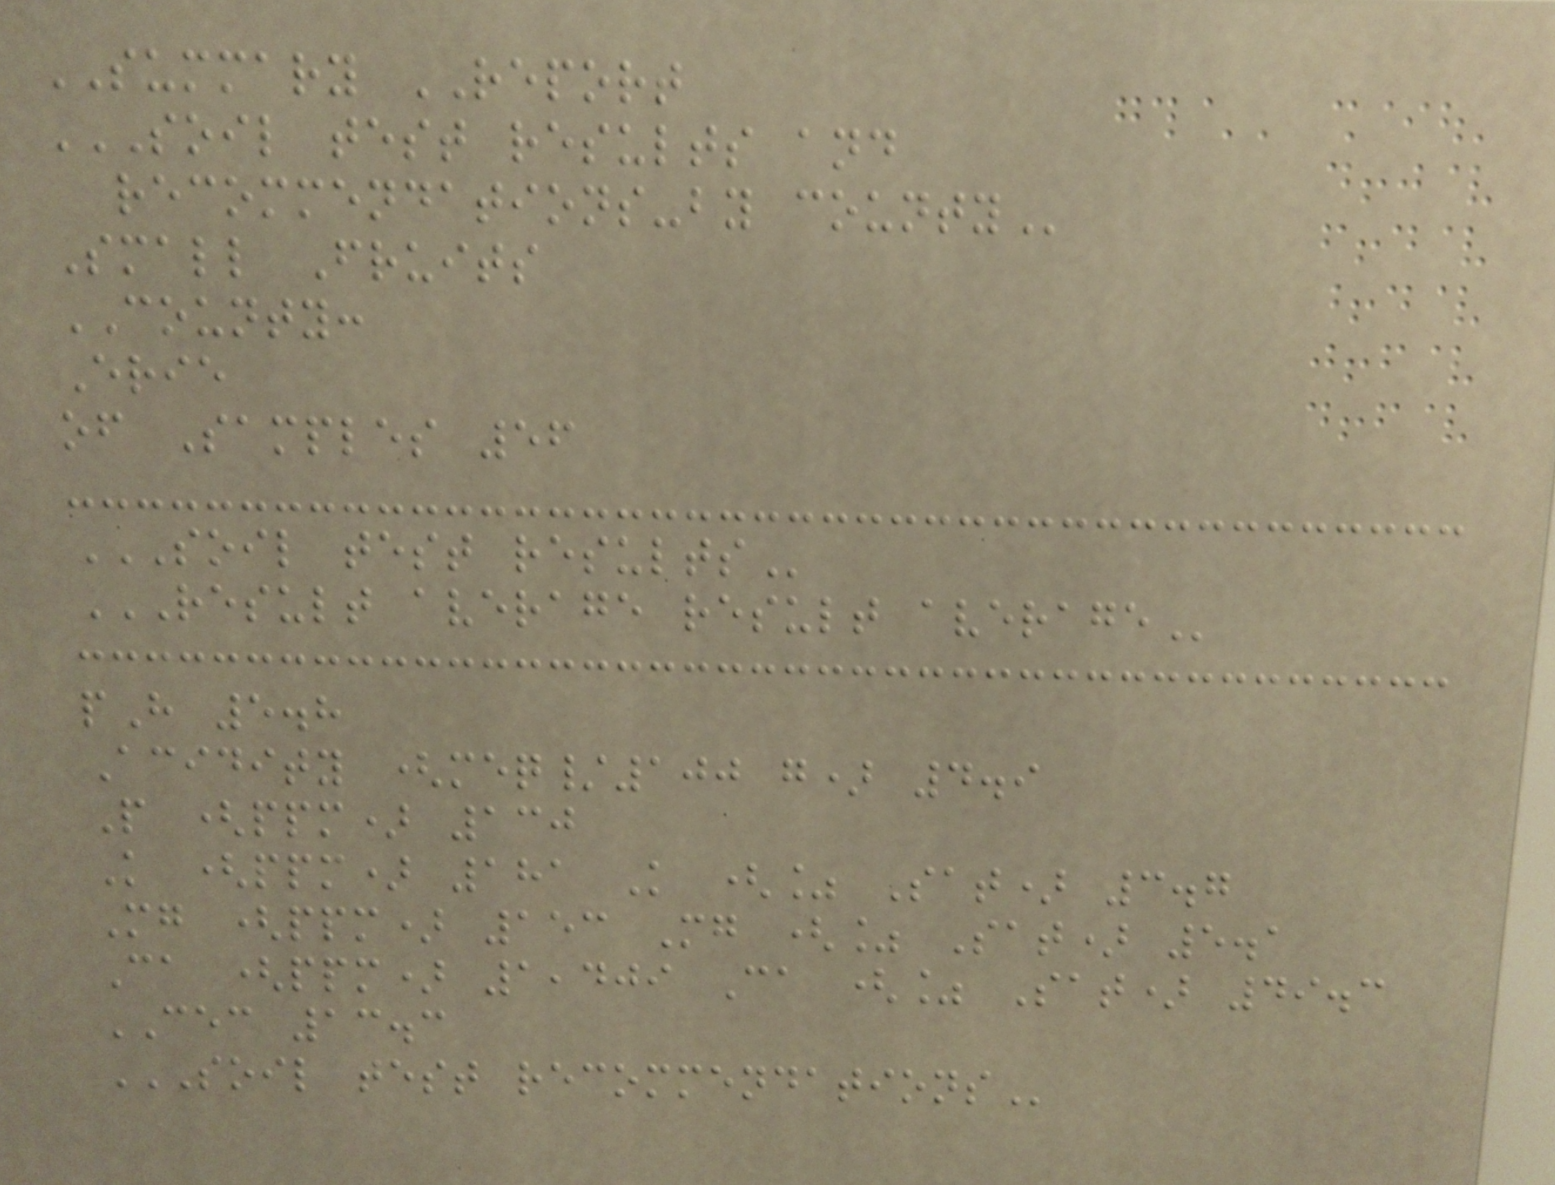SUMMARY REPORT
SOIL TEST RESULTS AND
RECOMMENDATIONS-BY COUNTY
Small Fruits
COUNTY:
Erie
of Samples 56
SOIL TEST RESULTS
RESULT AVERAGE RESULT AVERAGE
pH 5.8
Acidity (meq/100 g) 4.9
P (ppm) 130
K (ppm) 181 K (% Sat) 3.7
Mg (ppm) 153 Mg (% Sat) 5.1
Ca (ppm) 1,409 Ca (% Sat) 49.3
CEC 13.3
SOIL TEST RECOMMENDATIONS
